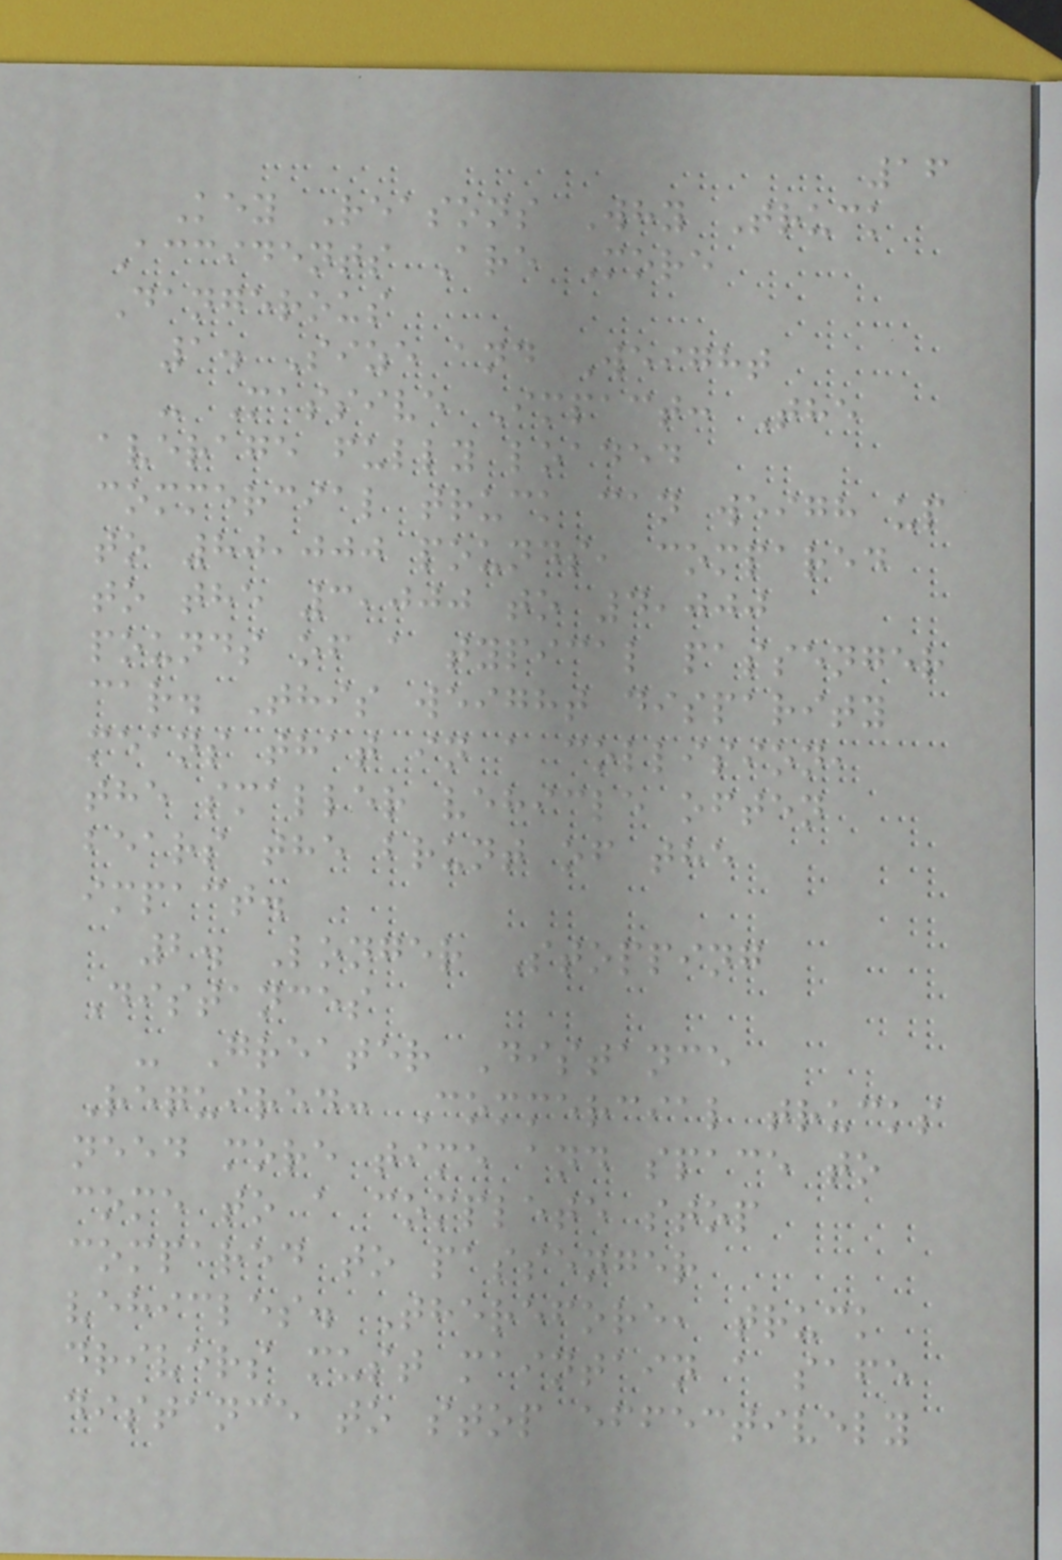16
Key Reasons Why Truck
Accidents Are More
Dangerous
1. Size and Weight
- Massive Impact: The
average fully loaded
commercial truck can weigh up
to 80,000 pounds, compared
to the 3,000 to 4,000
pounds of a typical passenger
car. This weight disparity
means that in a collision,
the smaller vehicle often
bears the brunt of the
impact.
2. Longer Stopping
Distances
- Greater Distance
Required: Commercial trucks
need more time and space to
come to a complete stop
compared to passenger
vehicles. Therefore, truck
drivers must maintain a safe
distance to stop effectively
